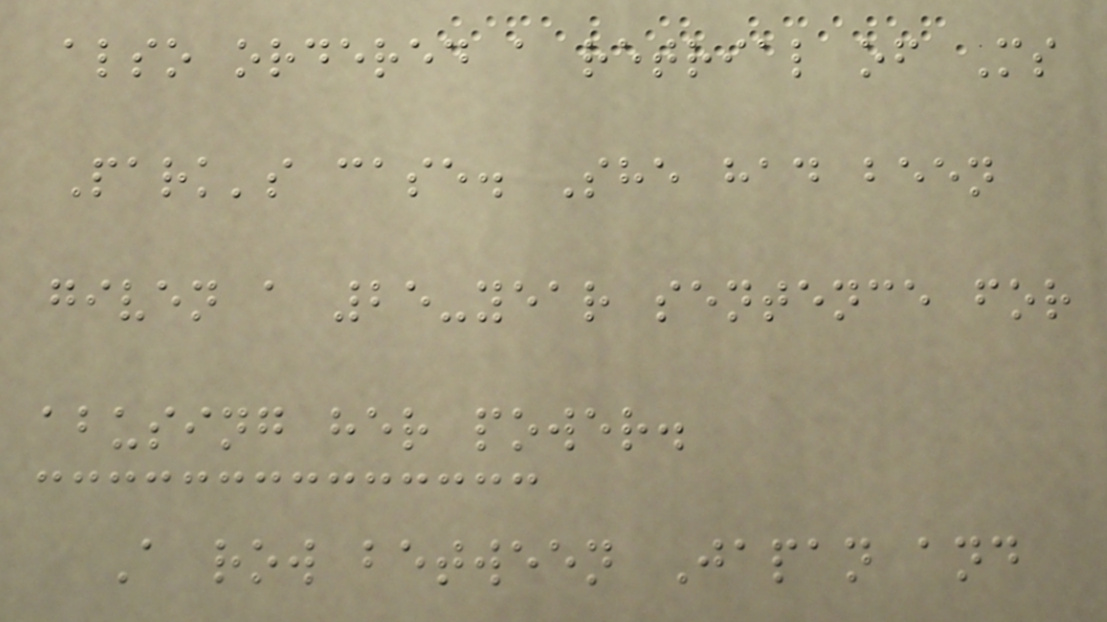also ordered a retrial of Ms
Park's case. She had been
given a 25-year sentence for
abusing her power.
A row between Japan and
